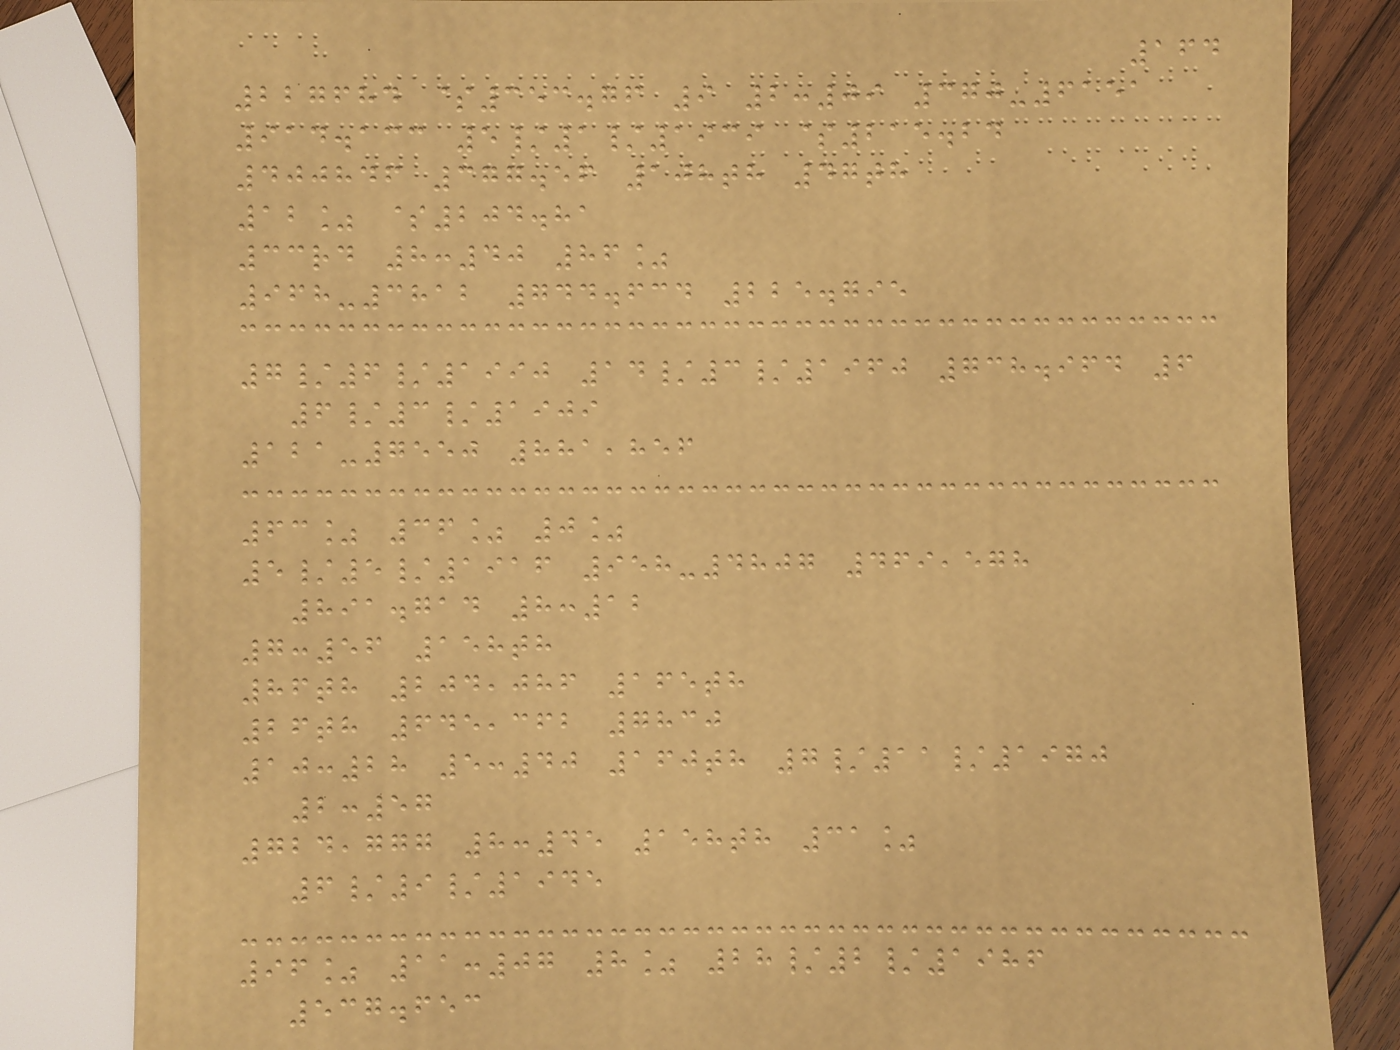164
227684 $353.76 9 2:09 370-6151
914.133 5/1/1939 $215.24
400846 377.56 108th 47th
12% $204.81
33rd 8:40 86%
968-3812 744.634 225.795
7/6/1990 14/3/1960 738.964 6
6/3/1909
121-7550 881,856
63% 36% 0%
5/5/1916 958-4807 469,578
891.714 8:12
7:56 158th
86th 204,086 165th
26th 645,362 7830
10:28 5:40 160th 7/11/1970
2:57
724,777 8:45 158th 31%
6/9/1945
96% 11:07 8% 28/2/1986
537.653
